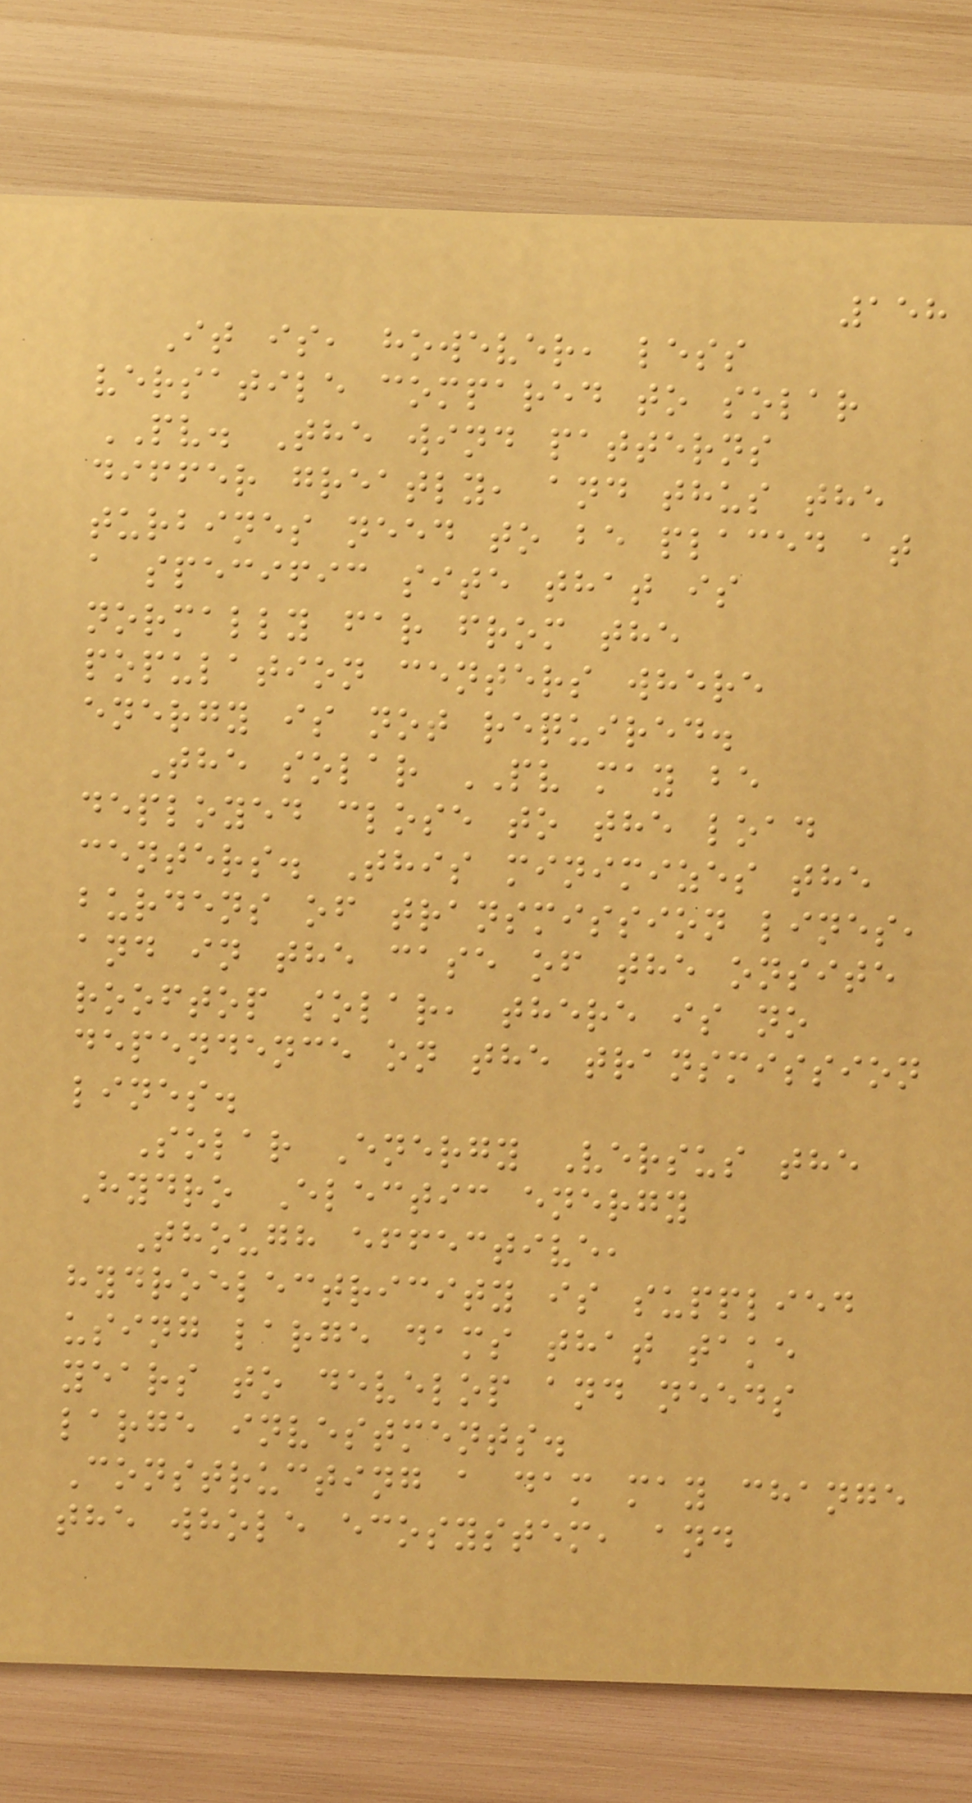158
It is, however, less
versatile compared to solar
PV. The wind patterns
differ greatly, and thus the
turbines need to be placed at
a specific site that is
normally far from the
population centers where
energy is not required.
The solar PV may be
deployed close to the load
centers. This minimizes the
burdens of transmission lines,
and in the case of the onsite
rooftop solar, there is no
dependence on the transmission
lines.
Solar Energy Versus the
Hydro Electic energy
Though effective,
hydroelectricity is supplied
using large dams that take
years to develop and needs
large investments.
Constructing a dam may change
the whole ecosystem, and
